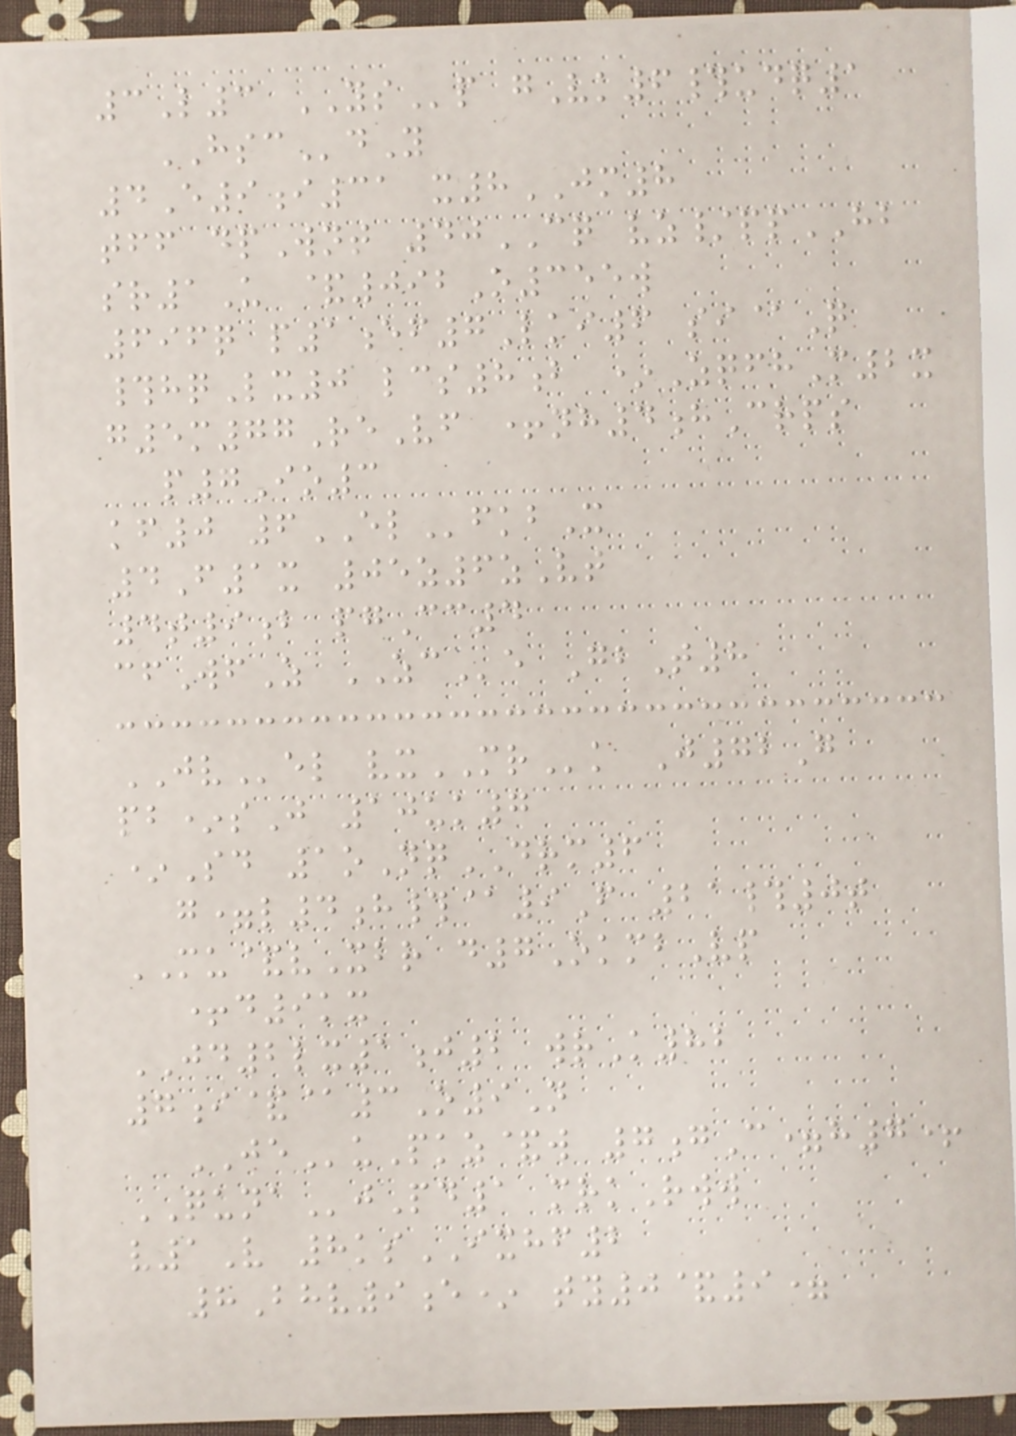3L3 YSp gVk6#udq1
HSCdY
4E9i31 x8JM8
tff dpWnt 40CQ vz/ppHB
sr1U &092O355w
696q p1ef7Lki6 si@Q
#hqLx0 lcs8b *ZqfhM2x
g5m77ReVf +nh4hCrps
p7Io3
kf0 6ELfkbX
4F1x 05z6zVt
4t9b pgCc4
cfWfZ ZCe GbT8
JVel vxMRk J72G
pb*sJ 10uk7
*Sd 1oNqDRM6
g=l4h#@9F 21#0t
MU&vXbr d7OkmbVp
+d9kx
JD2lx1j2 wrK82
7i&@3O9N
JEuPkz&w 7gC=h7+
QUNAjPd1 mrkRww
v1V 8ksIXHF2
8Bhv9e* ty0&9=
